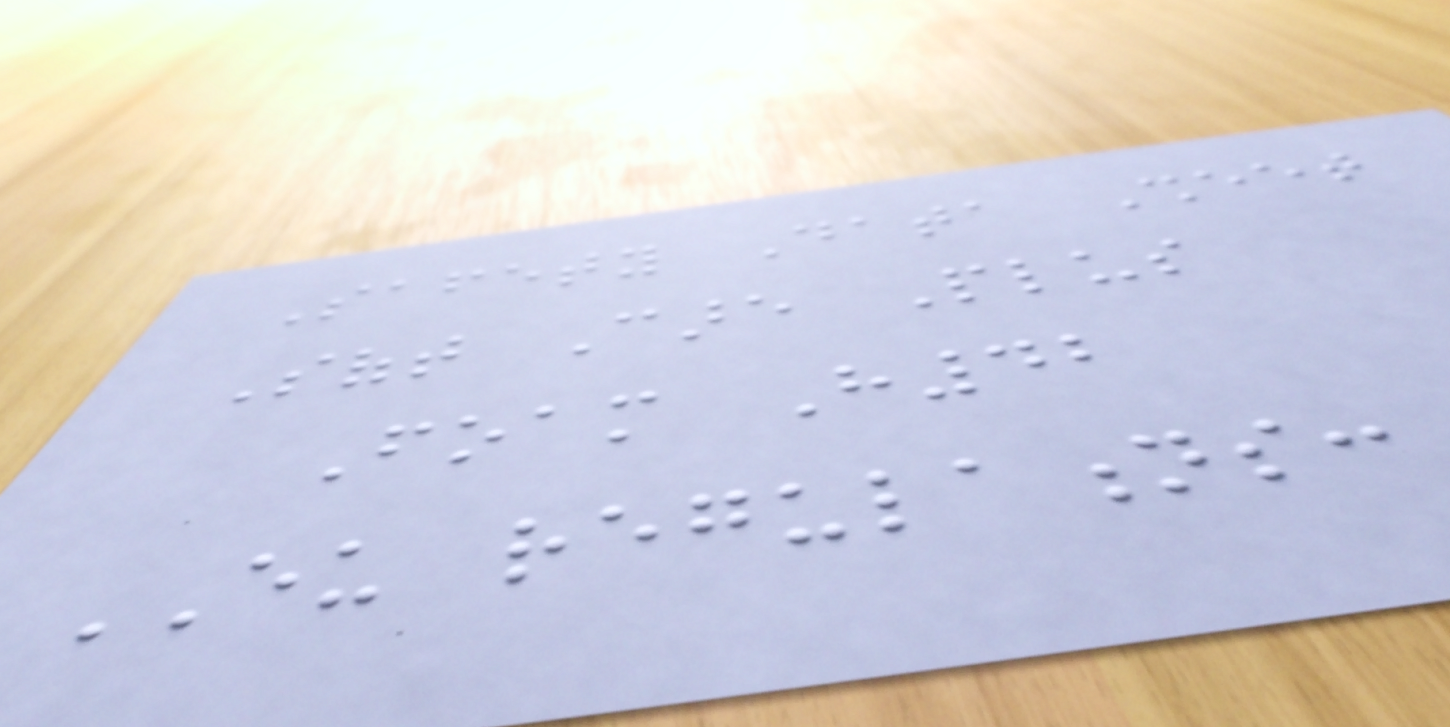Safety Data Sheet
Soft Care Plus
Foam H42
EU regulations:
